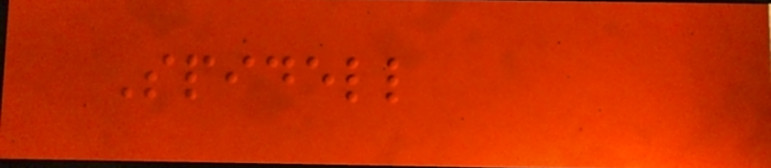Spidell
